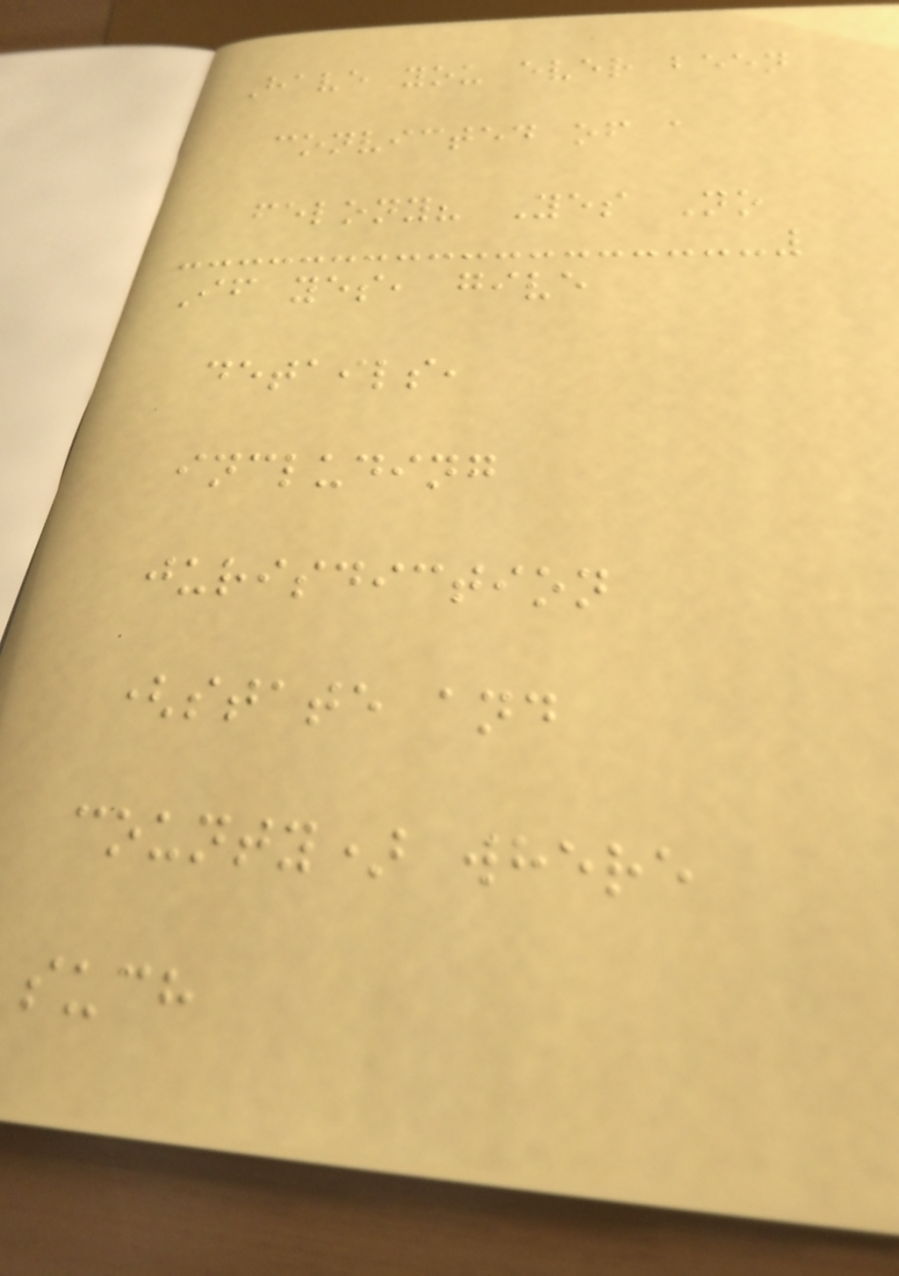Have you ever been
convicted of a
felony? Yes No
If yes, give
details,
including
jurisdiction
(state and
county) where
such
